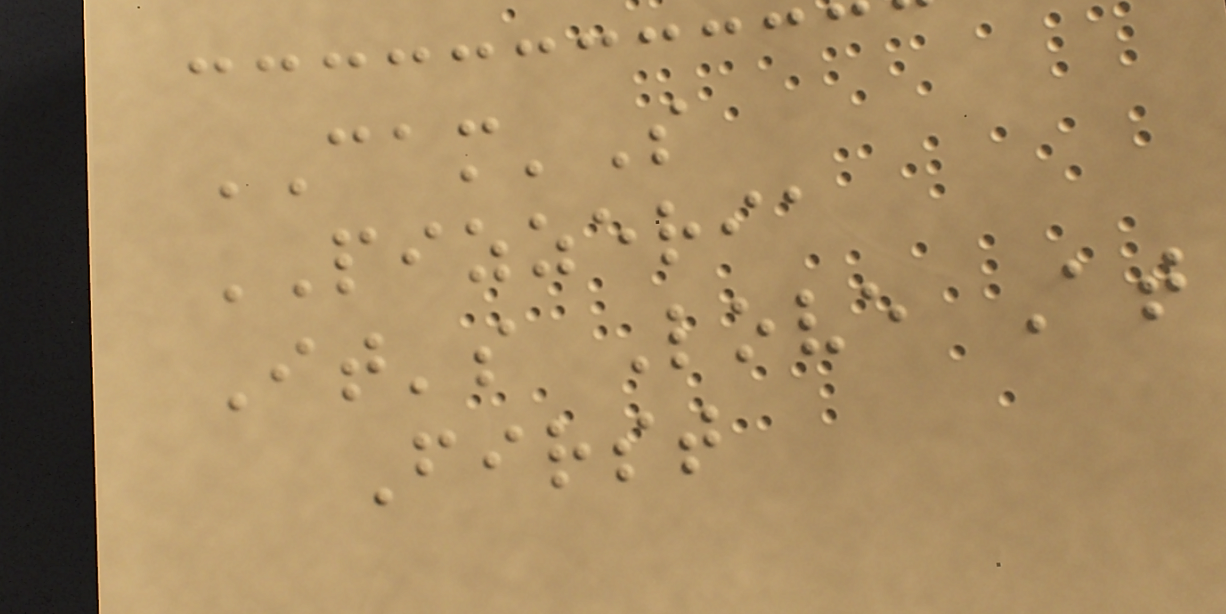CAM'S
PIZZERIA
It's Love At
First
